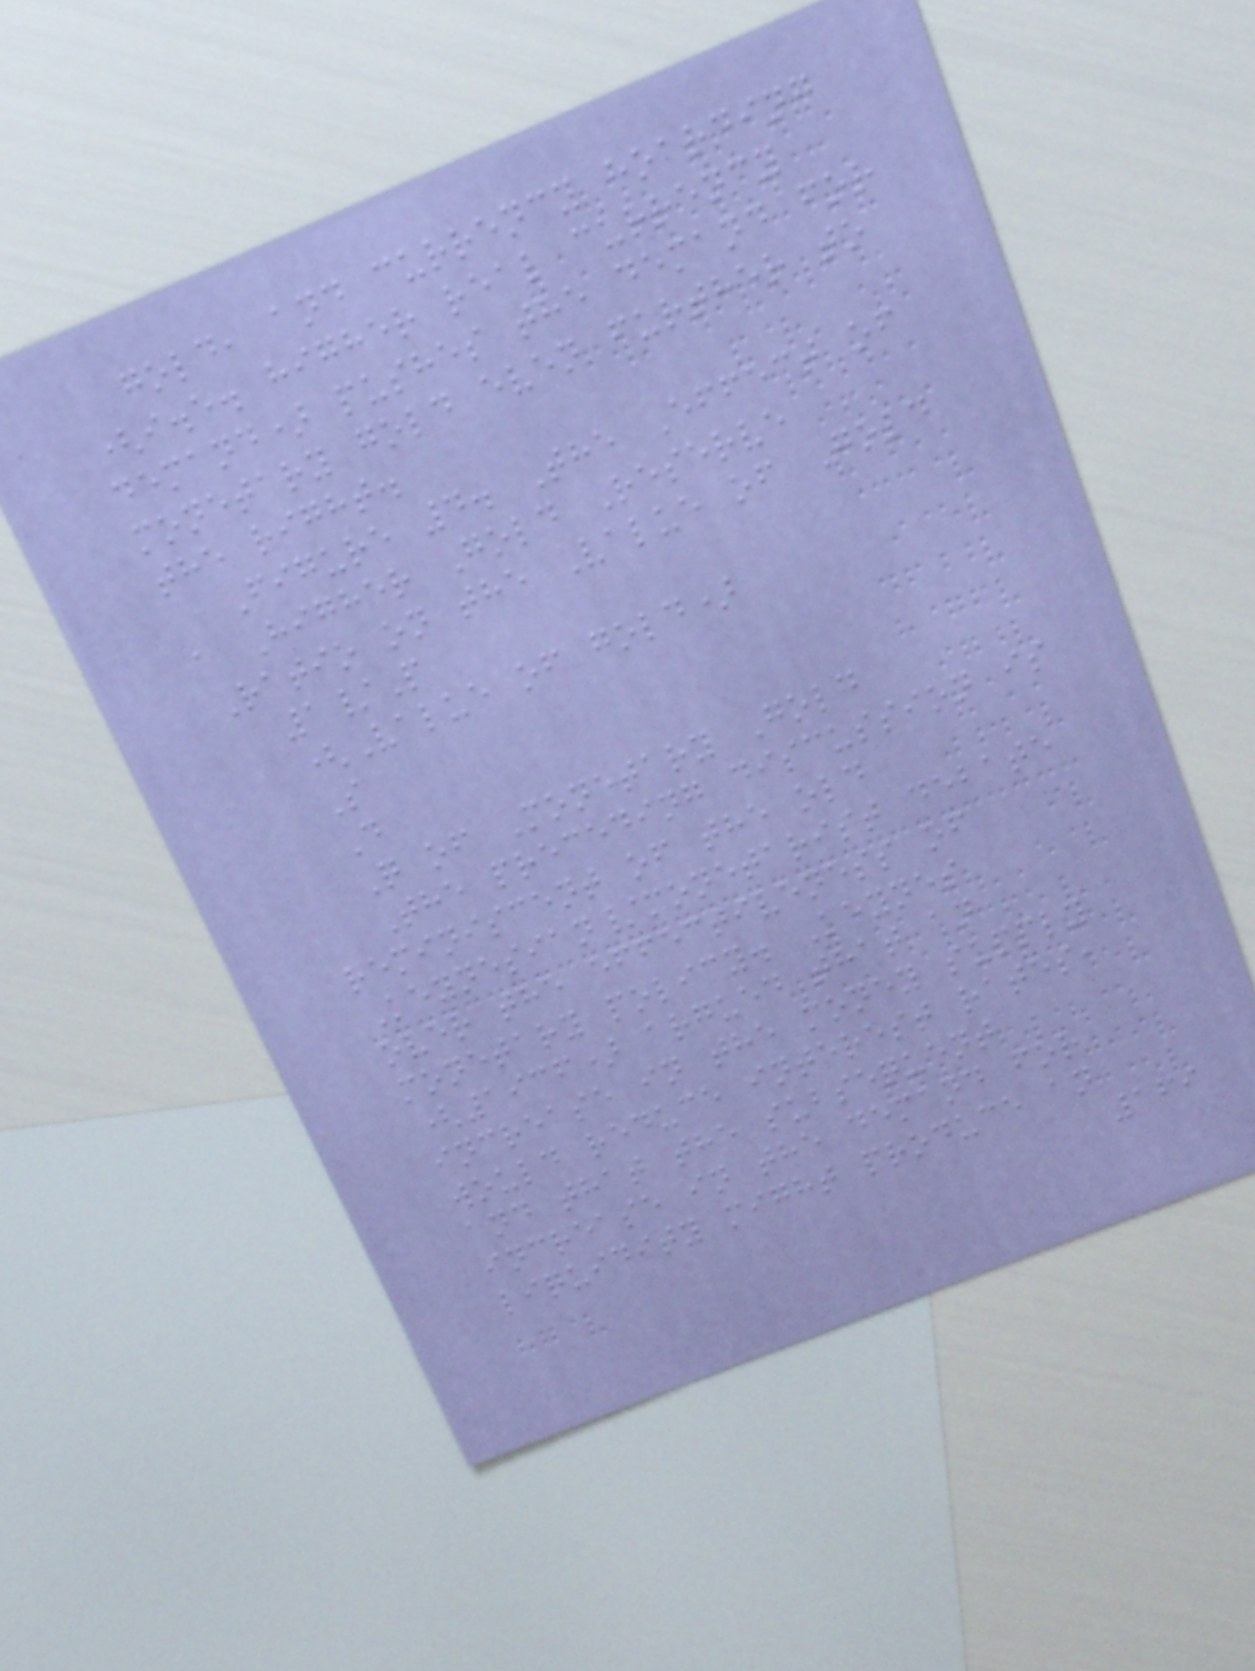gold, and currency hoarding
(i.e. higher real currency
demand) pushes the demand for
monetary gold even further to
the right.
Figure 4. The Effect of
a Higher Gold Reserve
Ratio on the Value of Gold
1/P
(Value of gold)
S
D
Q of Monetary Gold
The preceding discussion is
reminiscent of the old
Keynesian/monetarist debate
over the effectiveness of
monetary policy. Keynes
(1936) argued that an
increase in the money supply
would reduce interest rates,
and that the subsequent
increase in the demand for
liquidity might produce an
169
